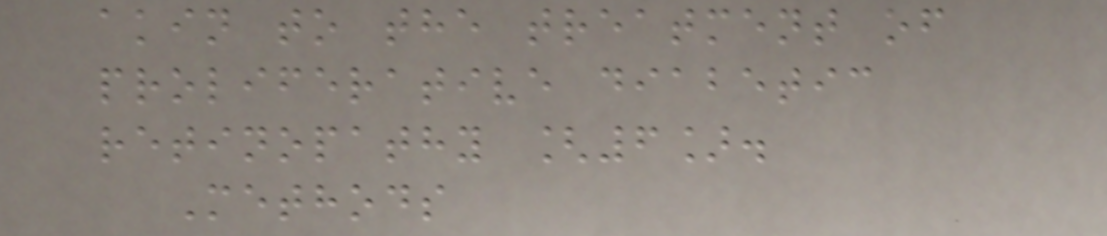akin to the treatment of
proliferative diabetic
retinopathy [6].
Methods
